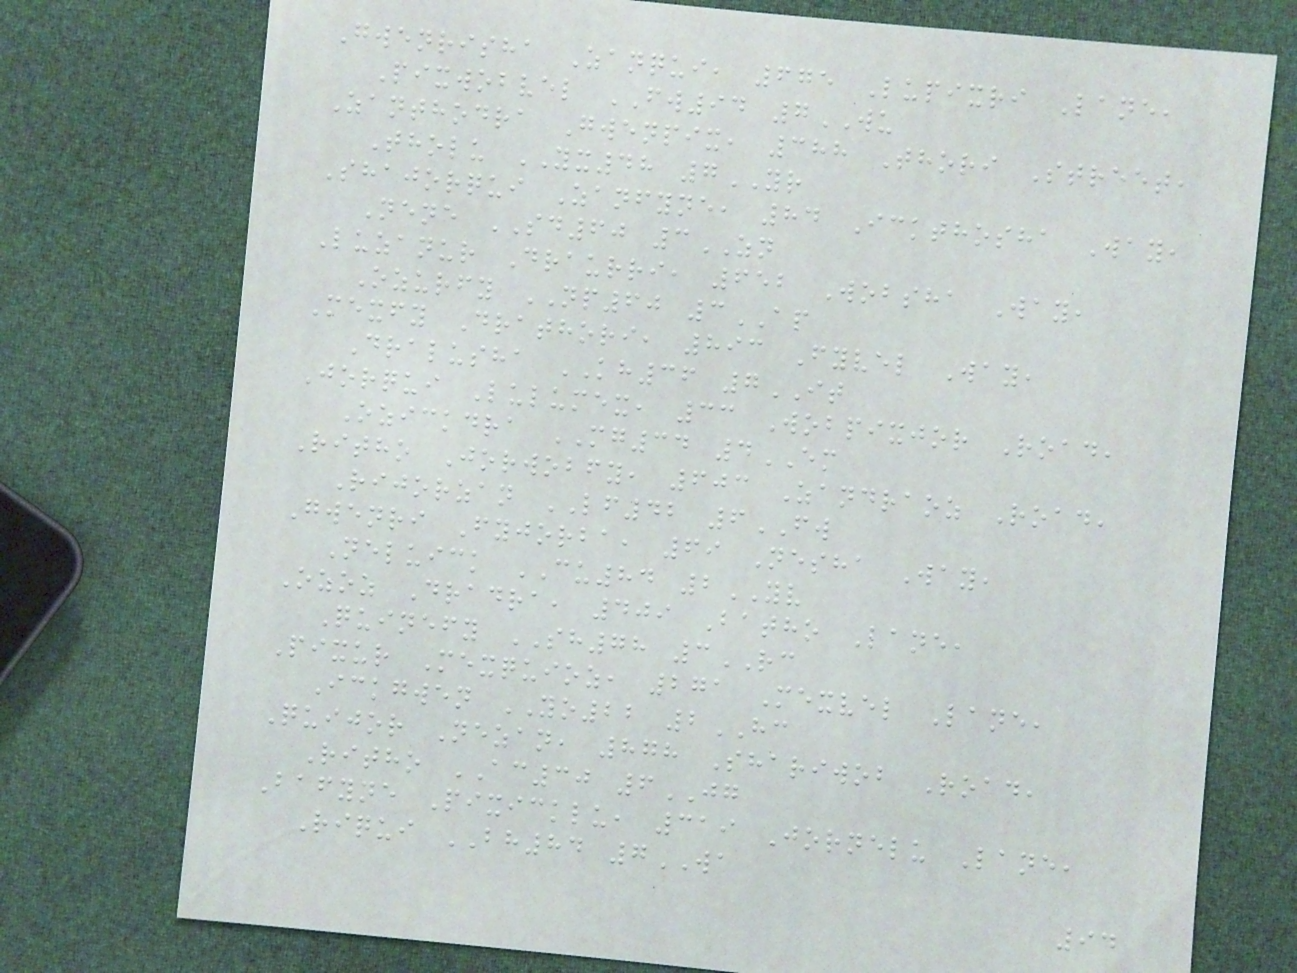Gwenrisha Zanqui, 675 Lupixri Lane,
Pixwobvel FW94 7WU
Zanthodra Gwenpix, 388 Thori Street,
Tholu YX48 7YR
Shajorqui Zanfyne, 84 Ickthosha Way,
Nene SD60 3ZN
Luzanur Draurri, 652 Wobsha Way,
Ozurfy NP60 3AP
Mexfy Drathori, 893 Fyvel Way,
Dralusha KH36 7IT
Jorqui Lulumex, 33 Wobpixjor Road,
Ozickdra MG34 4EM
Ritho Jorwobfy, 603 Zandraoz Road,
Rijorzan LF42 6FW
Gwenri Fyjorba, 69 Nesha Way,
Neluick CU84 2YV
Ozoz Dradra, 409 Batho Lane,
Quinefy SH78 3RC
Pixur Mexquioz, 271 Mexvel Lane,
Ickgwen YO22 2HC
Quijor Nezan, 878 Shariwob Road,
Ritho AC30 6JG
Bafyne Pixicklu, 319 Jornelu Lane,
Riqui BH84 7WA
94
